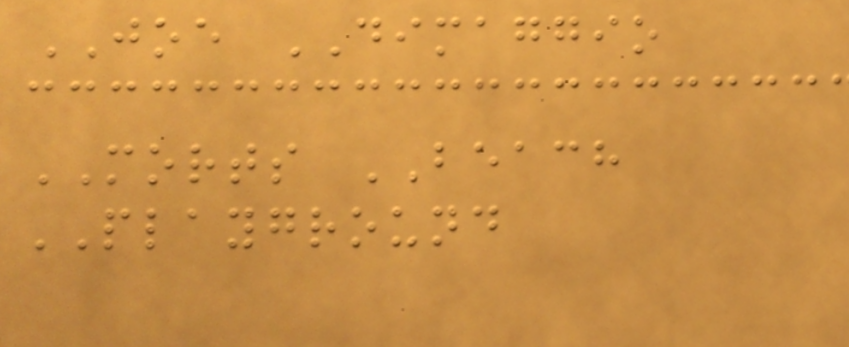JOE DIMAGGIO
MORTS BEACH
PLAYGROUND
